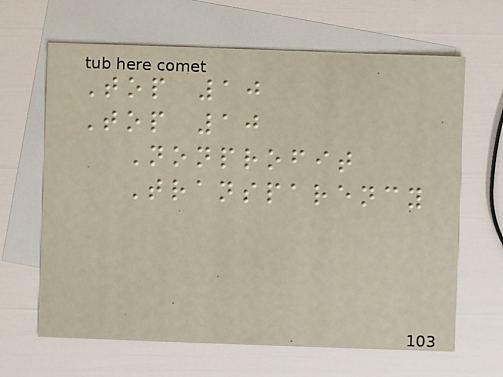Top 10
Top 10
Nonprofit
Transparency
